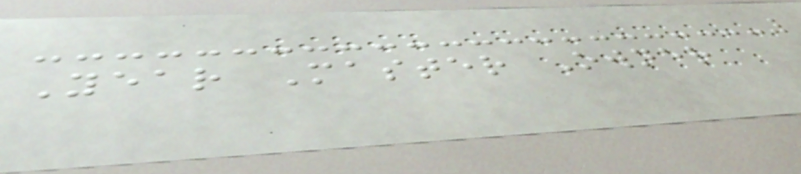Year Master Owner
